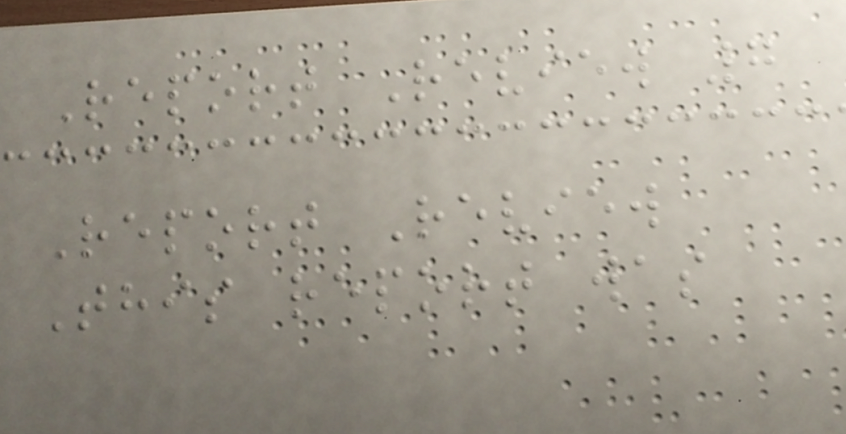Report Review 7
Report Review
This report was
